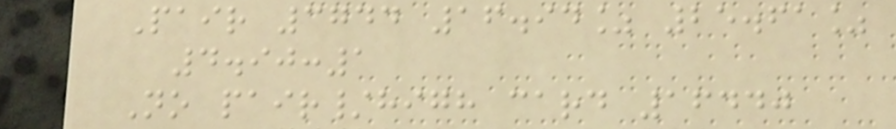Pair 3744 16.94% 25.61%
4.90:1
No pair/high card 16440
